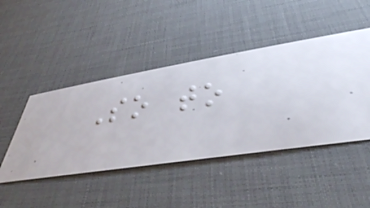So to
